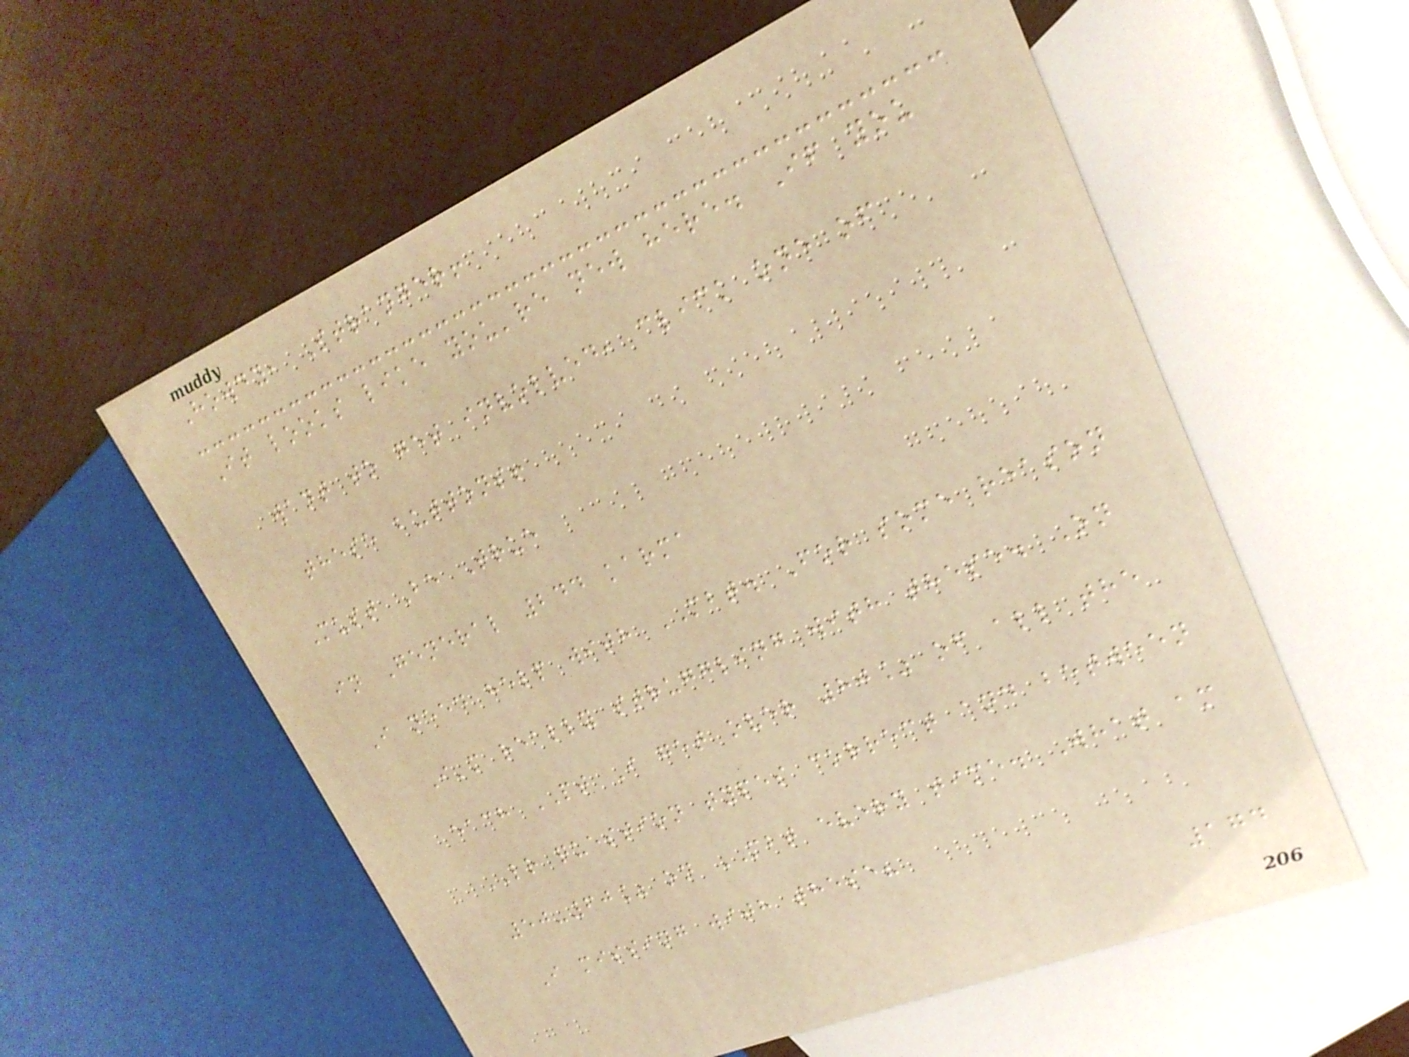Howdy, Stranger!
It looks like you're new here. If you
want to get involved, click one of
these buttons!
Must Be True
in General 244 karma
I need help with MBT. For some reason
I'm really struggling with these. On
each PT I get over 80% of all the
LR question types correct and between
50-60% on MBT every time. What am
I missing with these?
174
